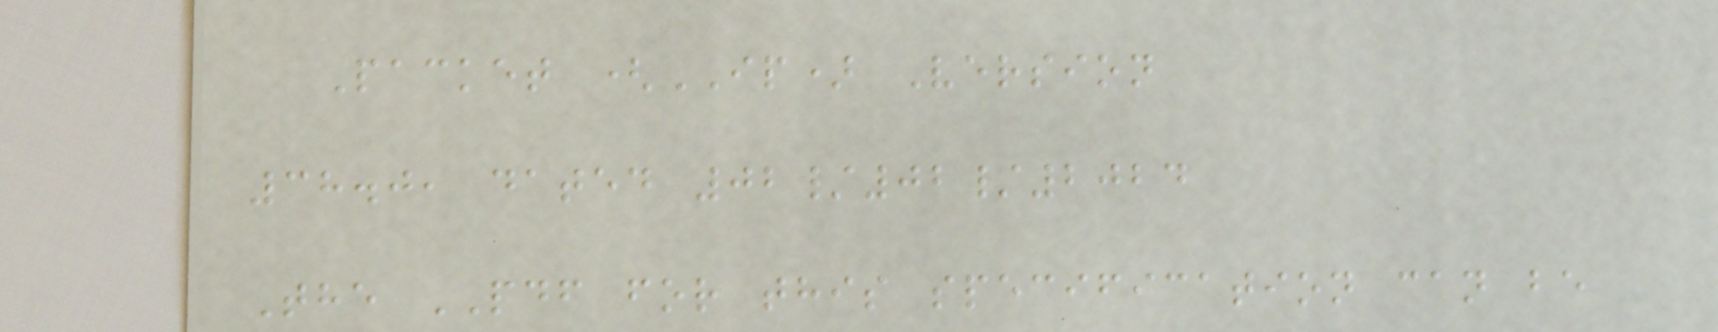Packet (IP) Version
38.0, dated 02/02/2024
The PDF for this specification can be
